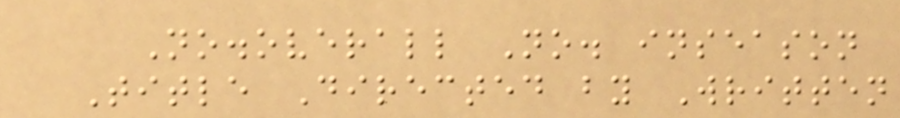No.overall No. inseason
Title Directed by Written
